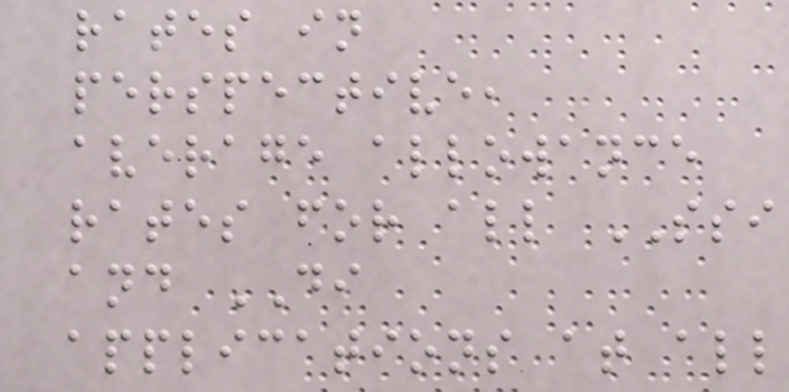rates in
perspective,
average allowance
rates for all SSI
and DI
applications at all
